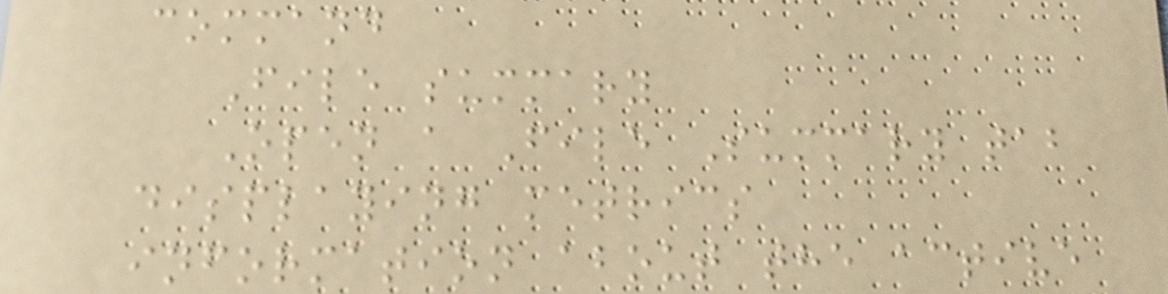command
File summary
Open a File Summary tab
displaying metrics
information about the active
